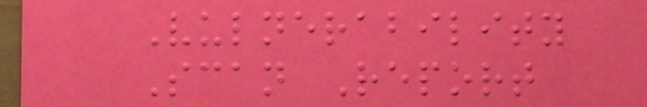Vulnerability
Scan Report
